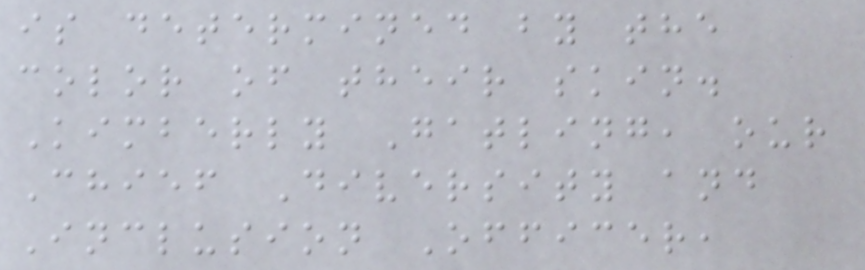is determined by the
color of their skin.
Kimberly Gatling, our
Chief Diversity and
Inclusion Officer,
